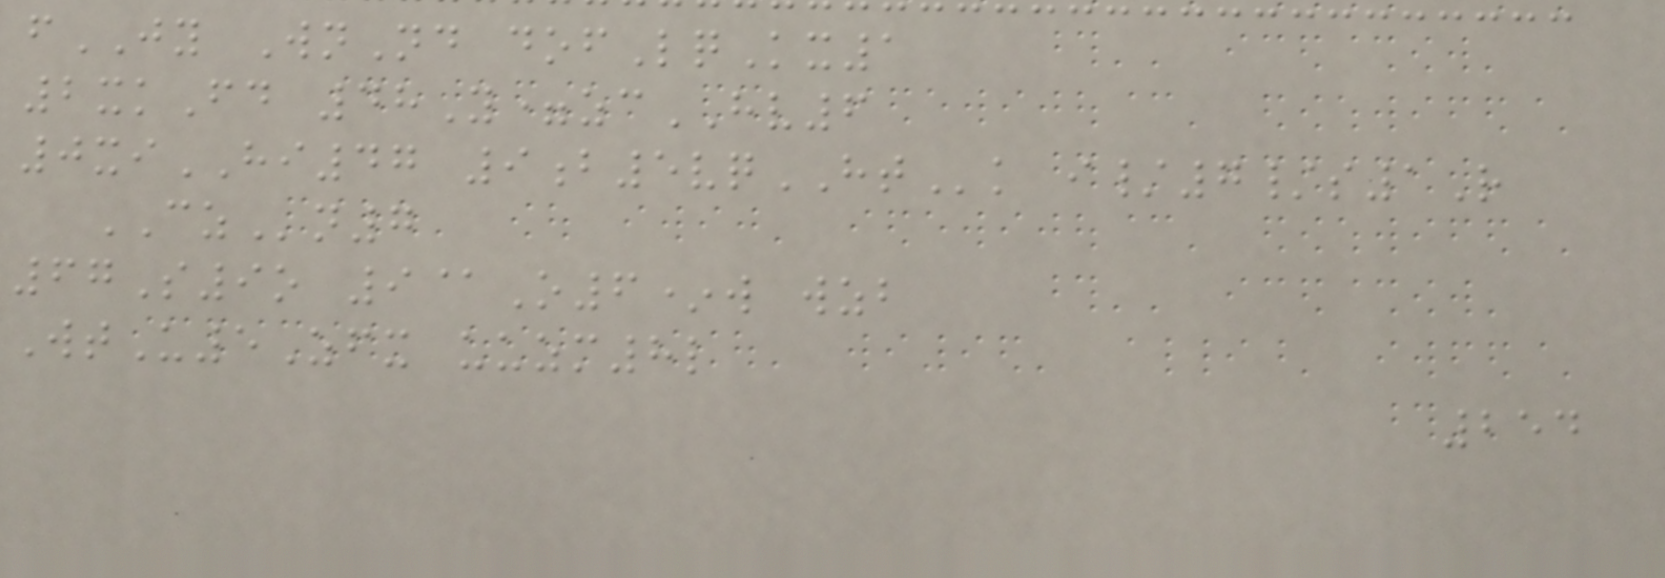fJY WnNd dofLqKx1
2xkFd 48Y=zcHV6
0xiHI47 9b5vqHTk i/7/s1R
CZn7
67S9o 9@O6*w wzb
WtU5Zfx uuzm8l
254
